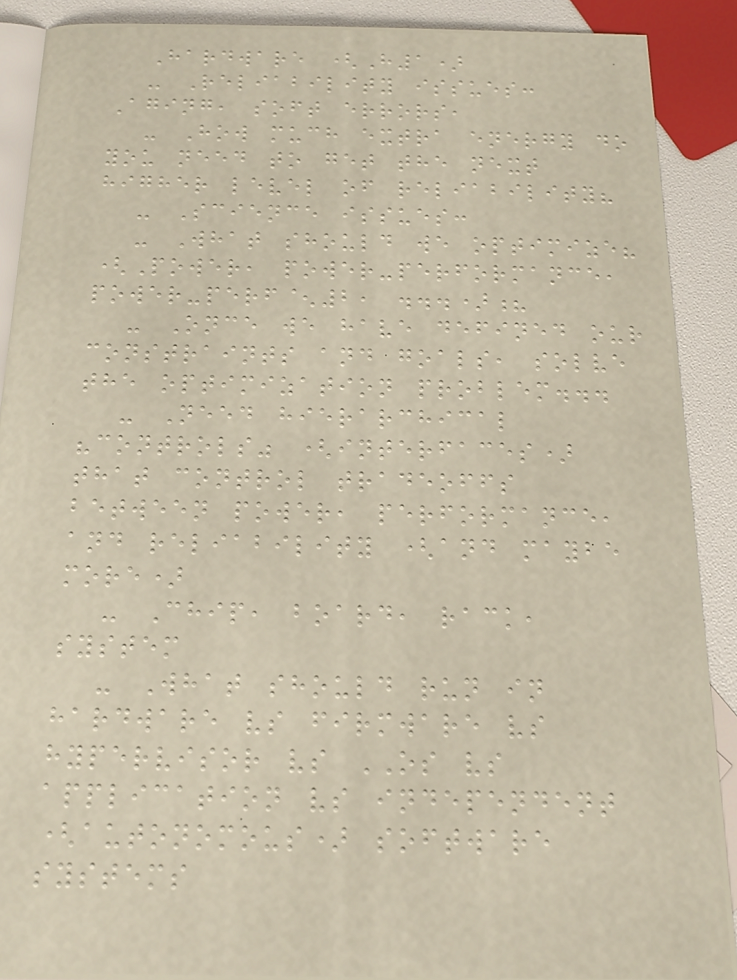Hardware (H1)
- Reliability issues:
Aging, soft errors,
- How much extra energy do
you need to get the next
higher level of reliability?
- Science issues:
- What should we optimize?
(Power, power-performance,
power-perf^2, ...)?
- Once we have defined our
constraints and goals, solve
the optimization problem...
- Need hierarchical
"controls" (interfaces)
that control tradeoffs
between power, performance,
and reliability (and maybe
more)
- Chip, board, rack,
system
- What should run in
hardware vs firmware vs
hypervisor vs OS vs
application vs independent
(autonomous) software
systems
